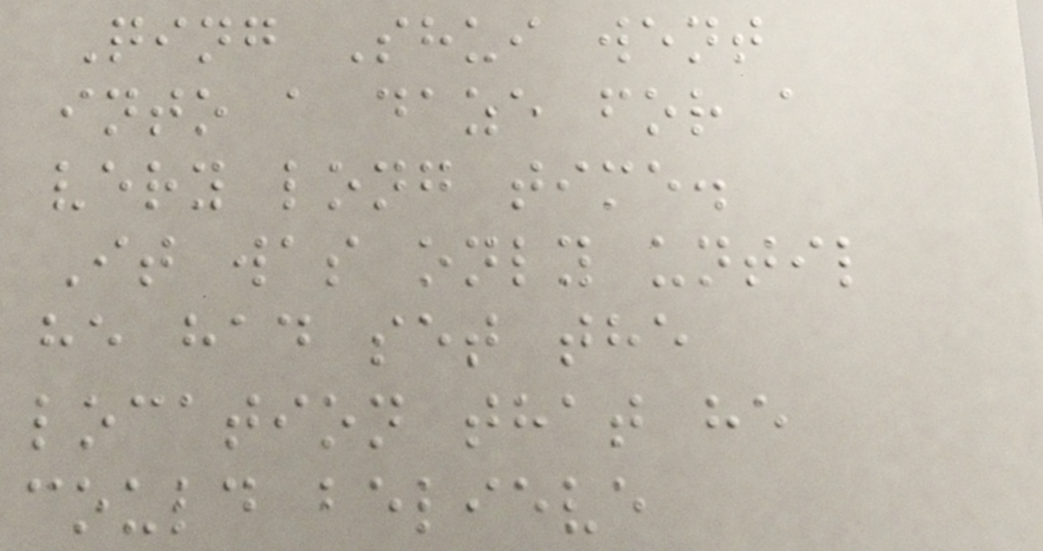Qing Shui went
into a daze for a
very long time.
It was only until
he had set the
location that he
could believe
